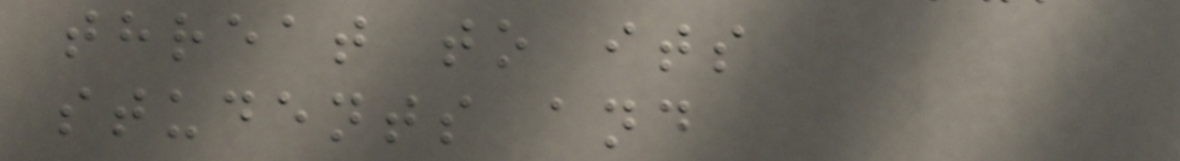threat to its
students and
